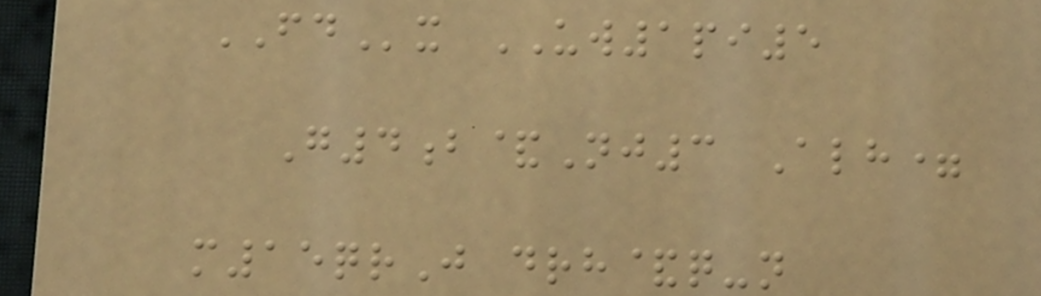FDx UW1pi5
G4b&Nj3 Alh=
m15qrJ drh&q-n
